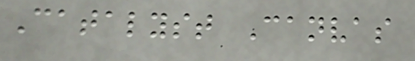Catalyst Canvas
